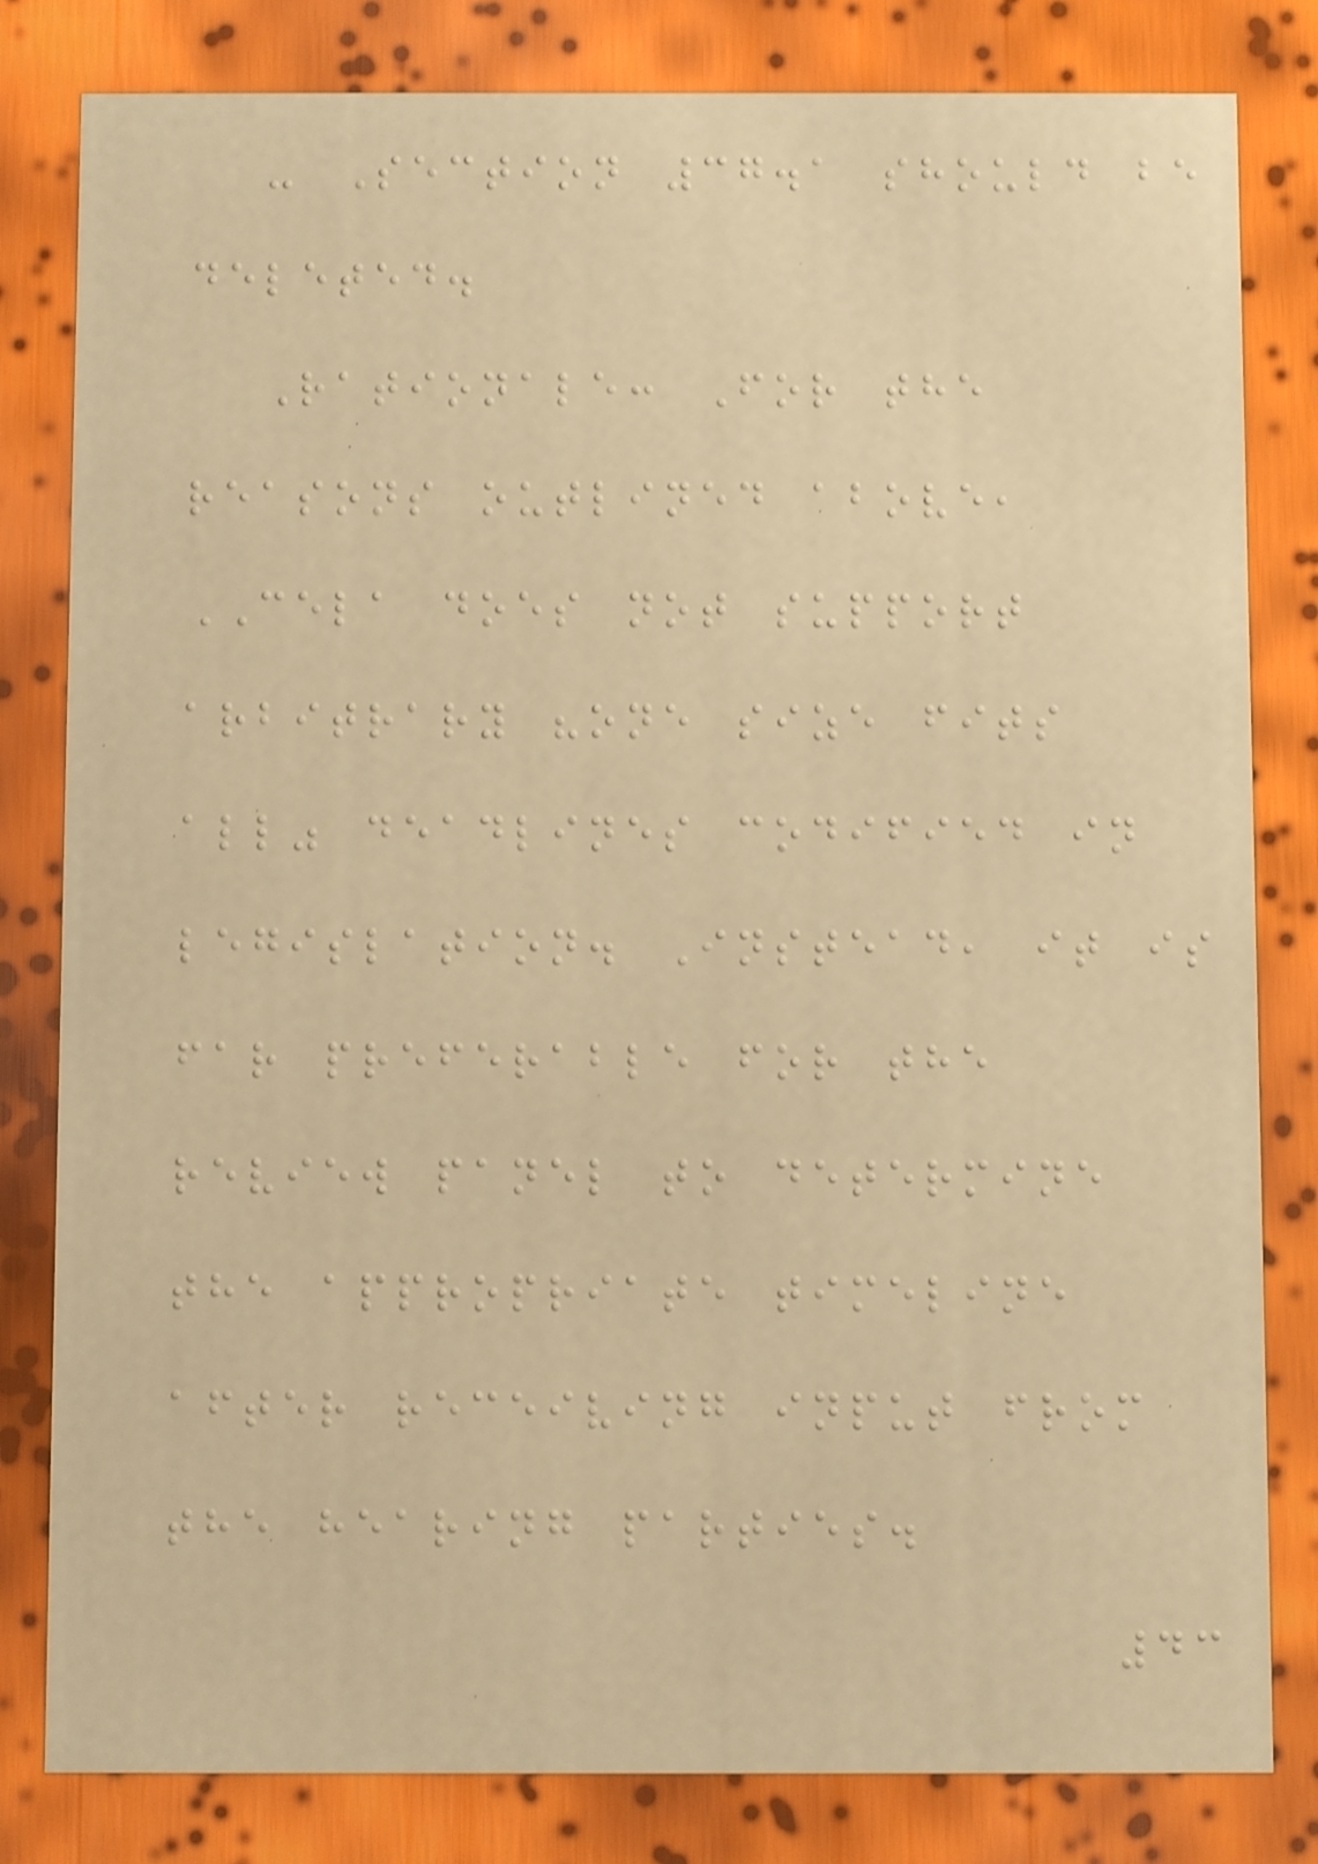- Section 37.1 should be
deleted.
Rationale: For the
reasons outlined above,
CELA does not support
arbitrary "one size fits
all" deadlines codified in
legislation. Instead, it is
far preferable for the
review panel to determine
the appropriate timeline
after receiving input from
the hearing parties.
43
